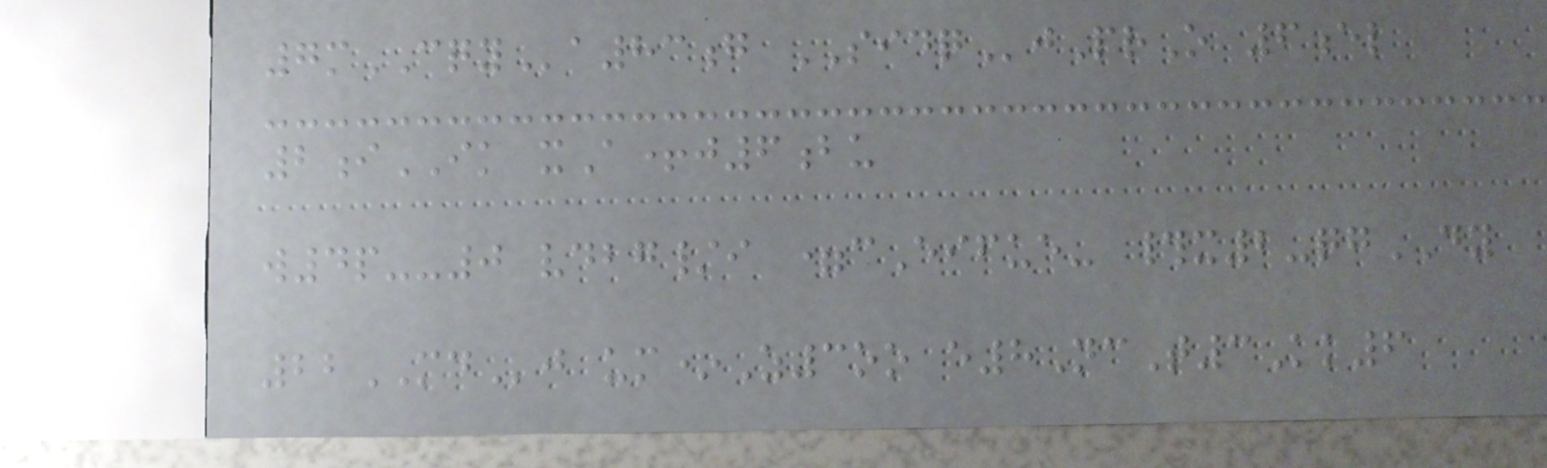7mCQYa83g SIDQjPrO 6el
2iIK xA+j6bu
w4p--0 vdbg/i =cEifue- #x2-qgDY
22MDj um*Z3oo e8NcT3Kk6
